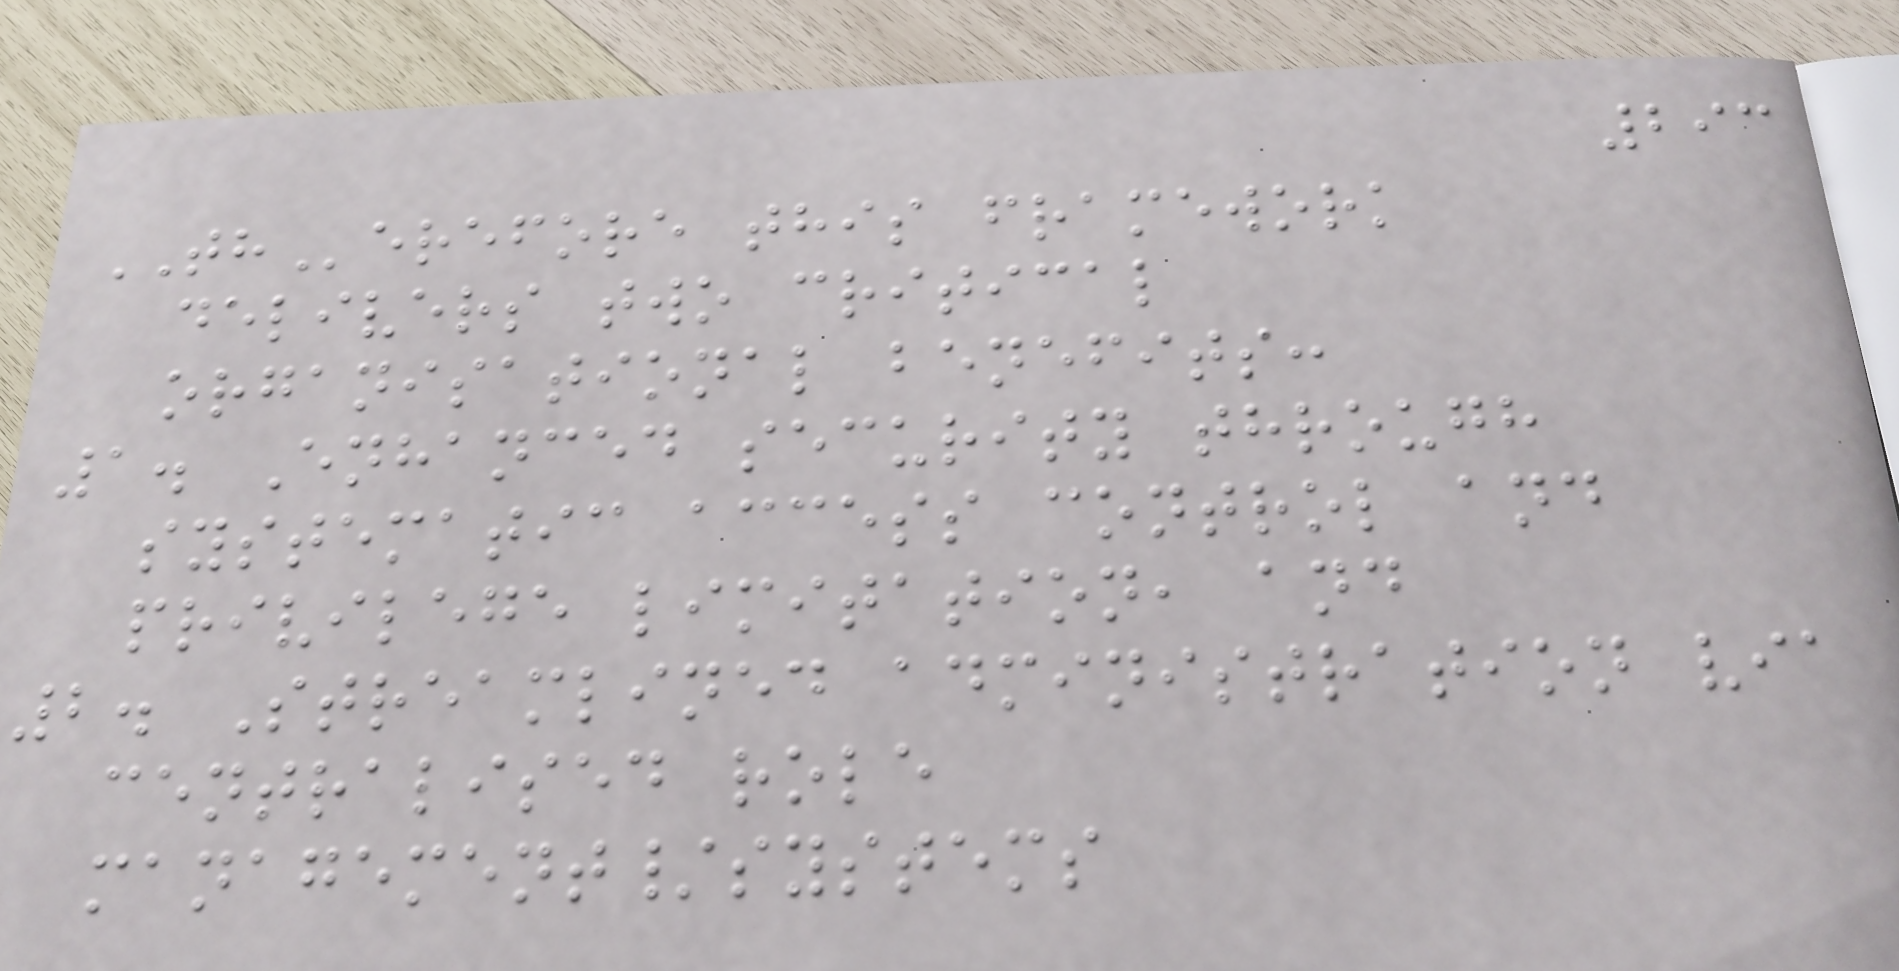293
THerefore this framework
delivers two critical
organisational benefits:
1. Enhanced security through
systematic access control and
privilege limitation, and
2. Streamlined administration via
centralised role
management/systems
